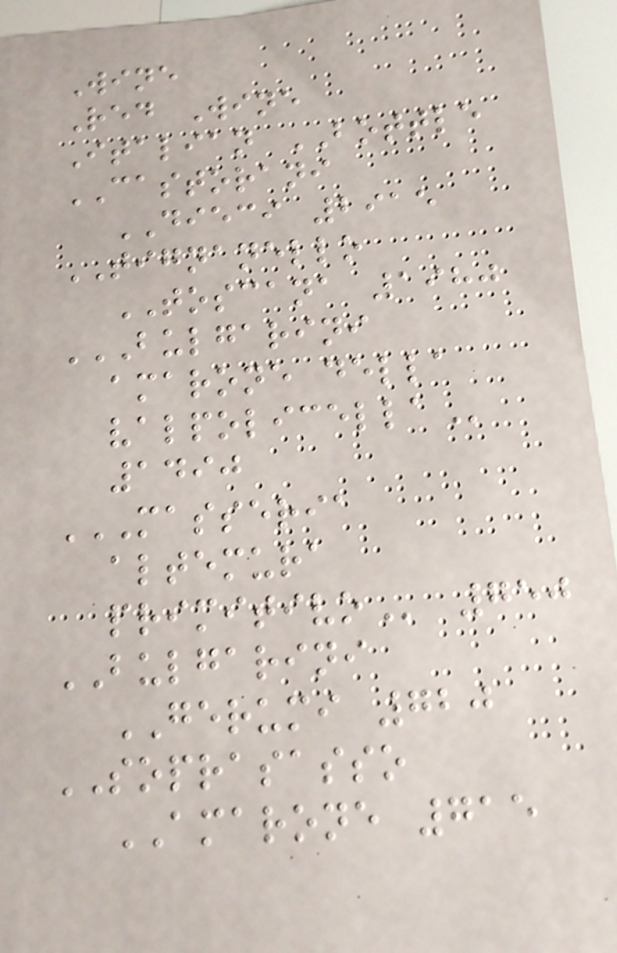Wine
Red Wine
Italian BOTTLE
CASTORANI
DIECI 2915
TIGNANELLO
TOSCANA 1980
BULGARINI
AMARONE DELLA
VALPOLICELLA
1490
MASSERIA
ALTEMURA
PRIMITIVO 750
BULGARINI
GERUMI 720
SOPRASASSO
AMARONE 715
